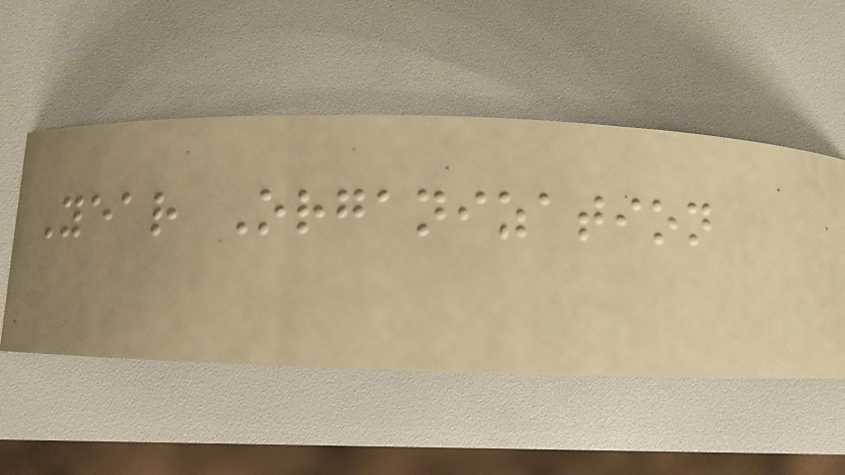Year Organization
